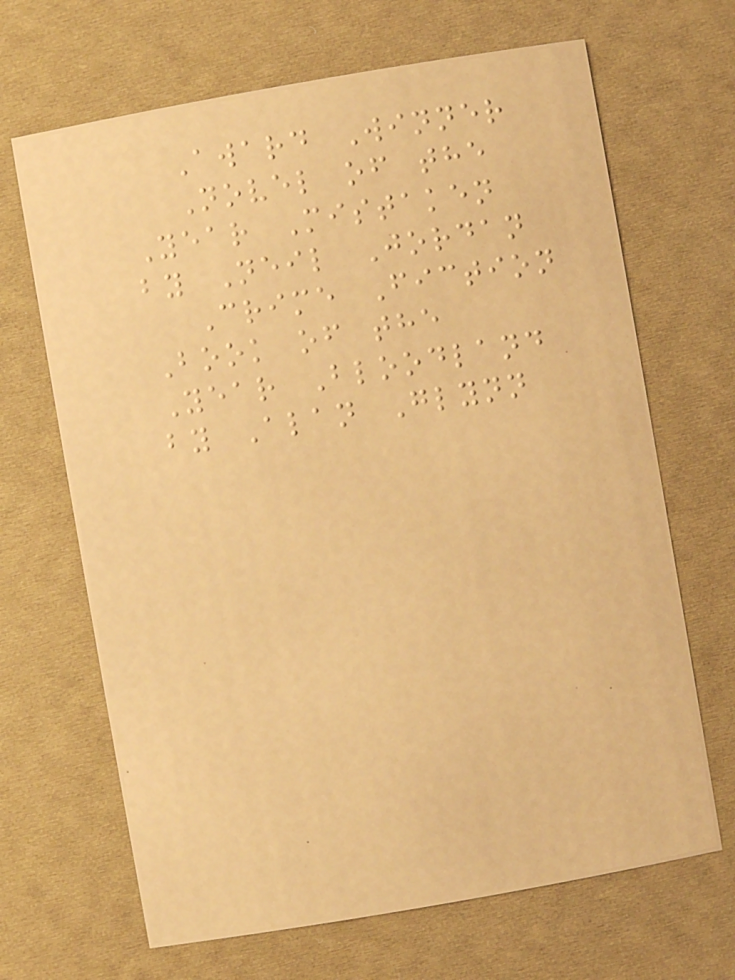Award Winner
Novel of the
Year Mistaken
by Neil Jordan
Crime Fiction
Book of the
Year Bloodland
by Alan Glynn
